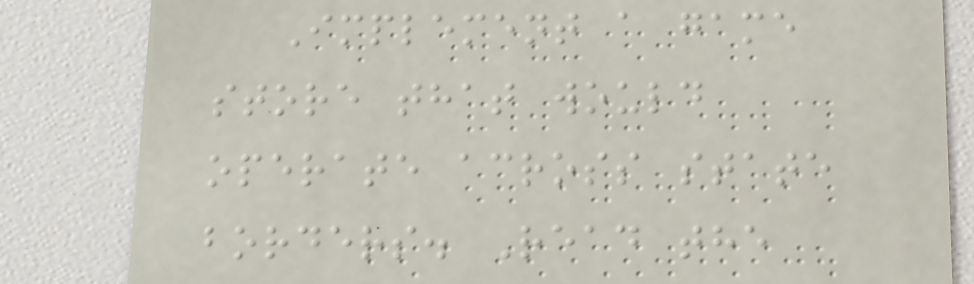Implement a game
store that would
operate across state
borders. Read the
